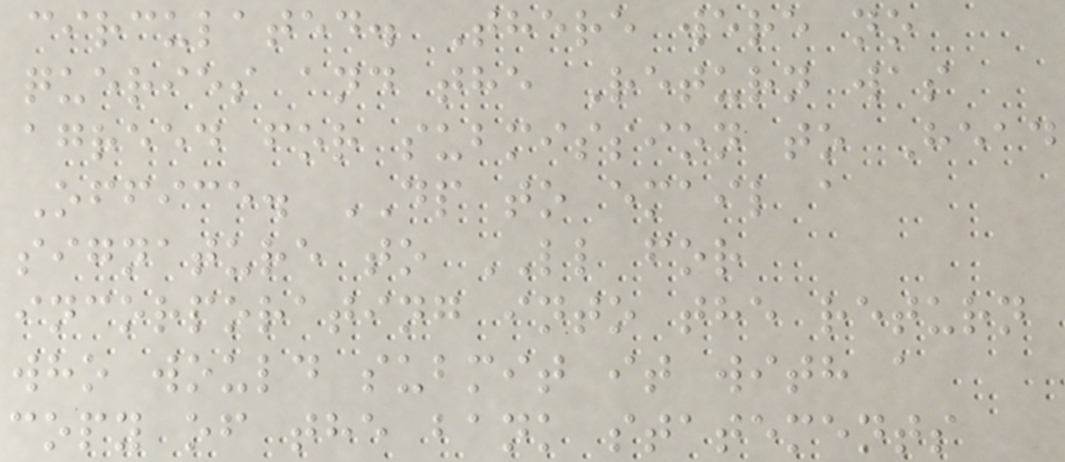circulated. There were no
queries and the Return was
agreed for submission to Head
Office. DP to email a
signature to LL for
incorporating into the return
who would submit it with a
copy of the bank statements
